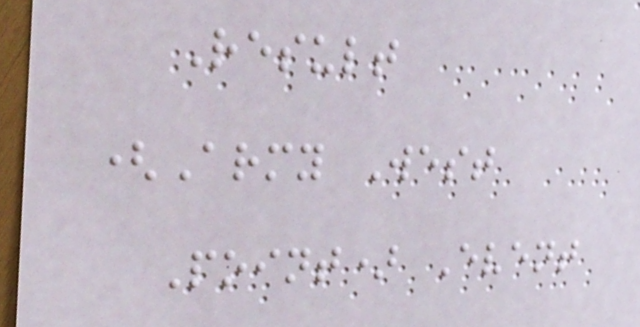Result
(Army West
Point) Event
